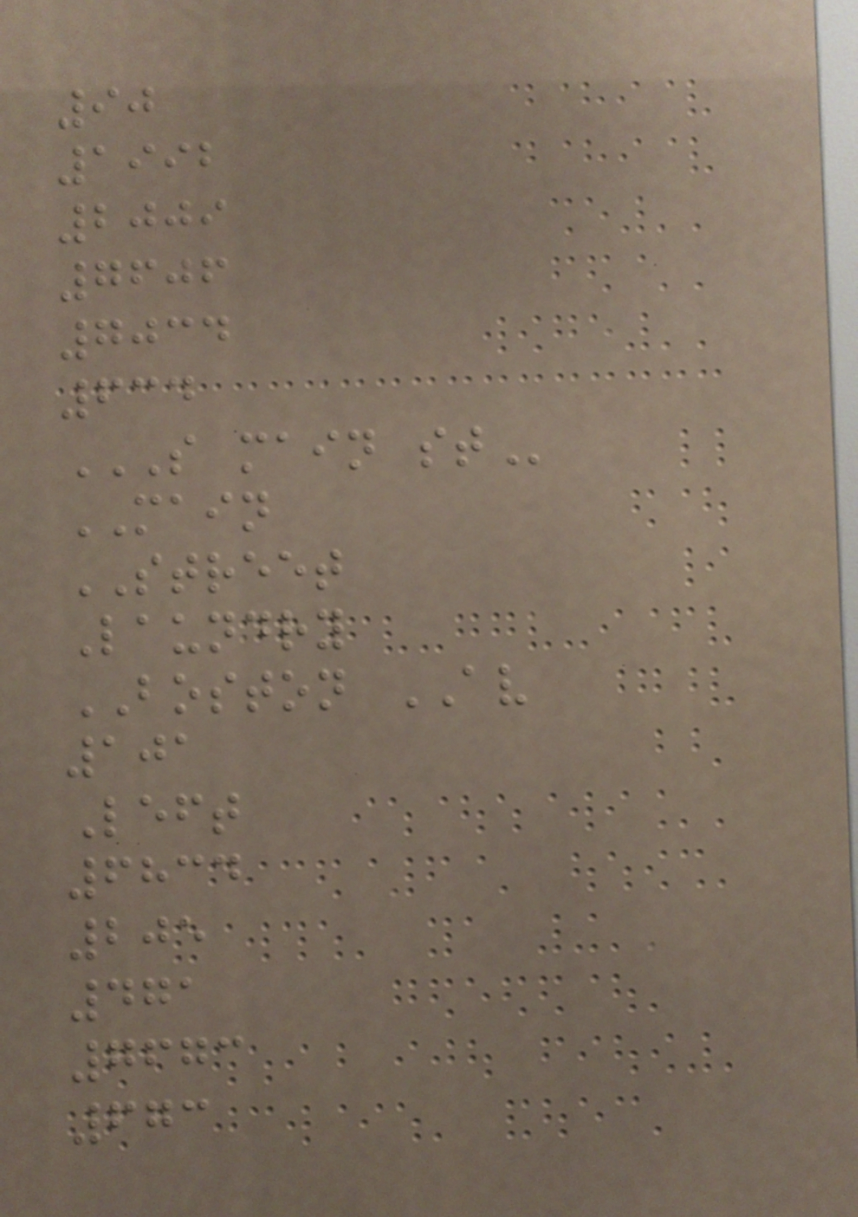90
1992
2009
7606
7034
634
S MAIN ST
MAIN
STREET
Laundry
BOSTON AV
101
Left
6834
205
471
7673
673
